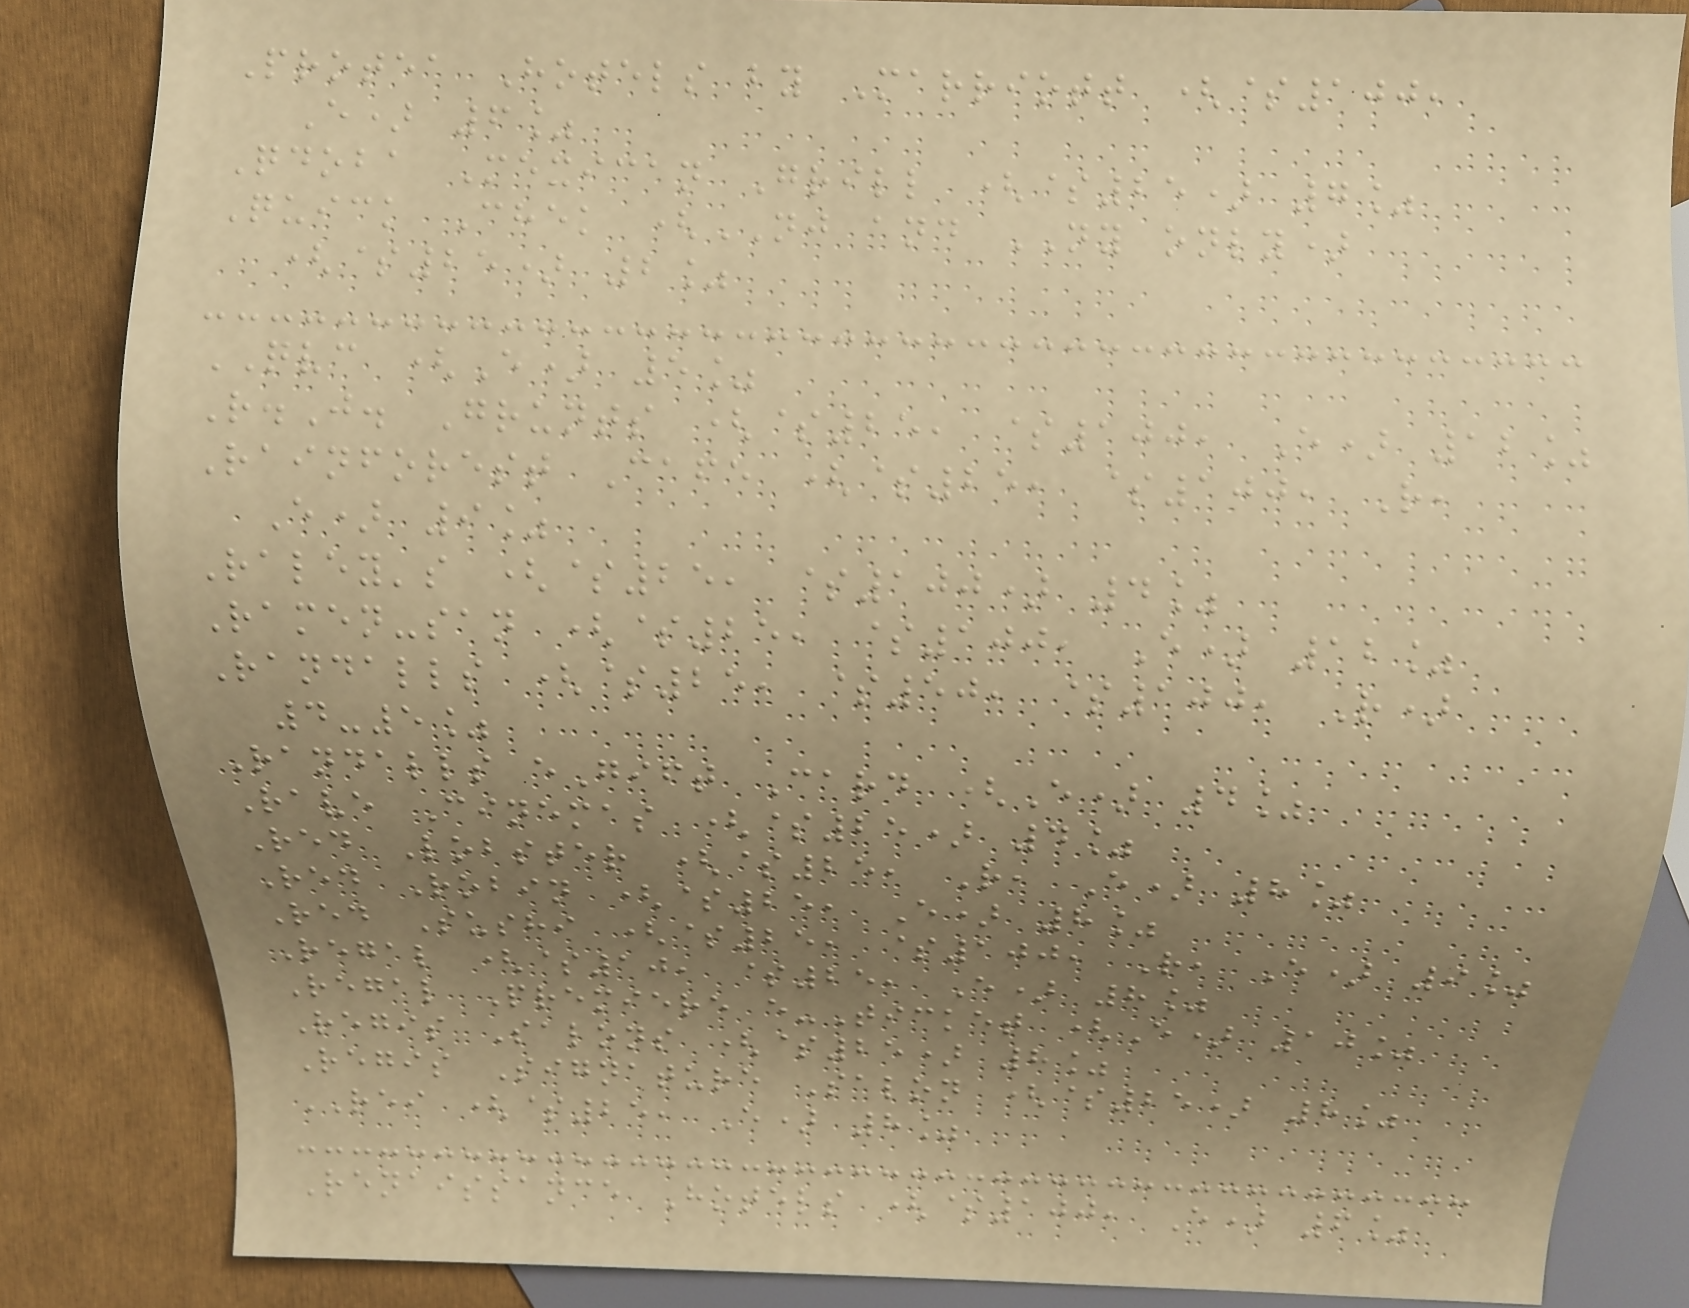Protea Hotels by Marriott ($100,
E) 6%
Qdoba Mexican Grill ($25) 7%
Quick Chek (NJ and NY only)
($25) 2%
QVC (E) 5%
R.J. Grunts ($25, $100, E) 12%
Rainforest Cafe ($25, $100, R,
E) 9%
Raley's ($25, $100) 4%
Ramen-san ($25, $100, E) 12%
Randalls ($25, $50, $100, R)
4-5%
Randalls eGift Card (E) 4%
Rave Cinemas ($25) 4%
Red Lobster ($25, R, E) 8%
Red Robin ($25, E) 8%
Red Sushi ($25, $100, R, E) 9%
Regal ($10, $25, E) 8%
Regal Premiere e-Ticket (E) 10%
Regis Salons ($25) 8%
Regis Signature Salon ($25) 8%
REI ($25, E) 8%
Renaissance Hotels ($100, E) 6%
